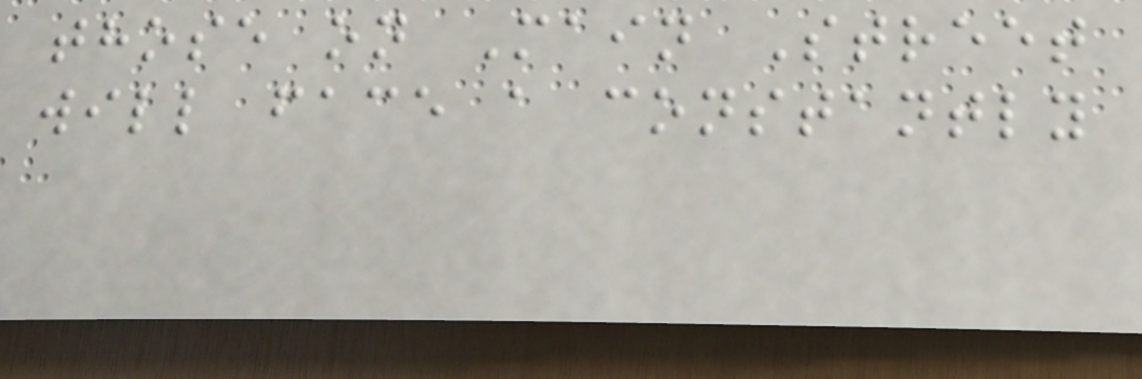those on Main Street
will face a constantly
